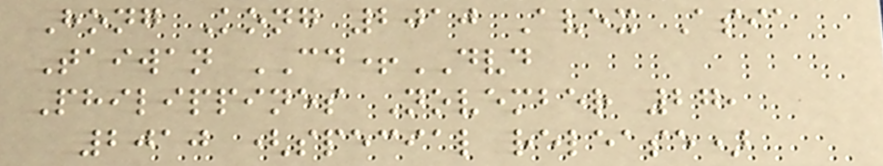Hong Kong 2010 Avex Asia
Taiwan CD+DVD
Philippines November 27,
2010 (special release)
